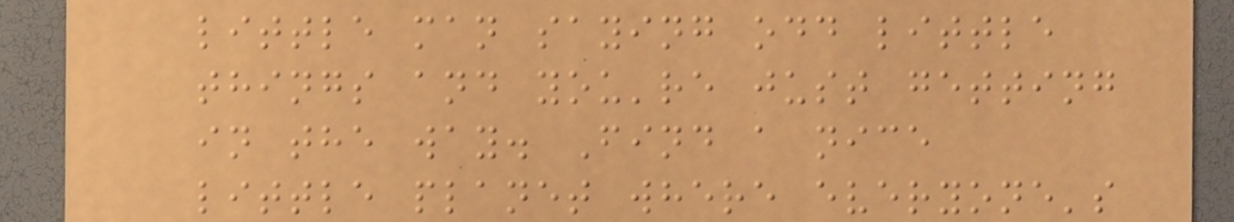little man saying odd little
things and you're just getting
in the way. Find a nice
little planet where everyone's
